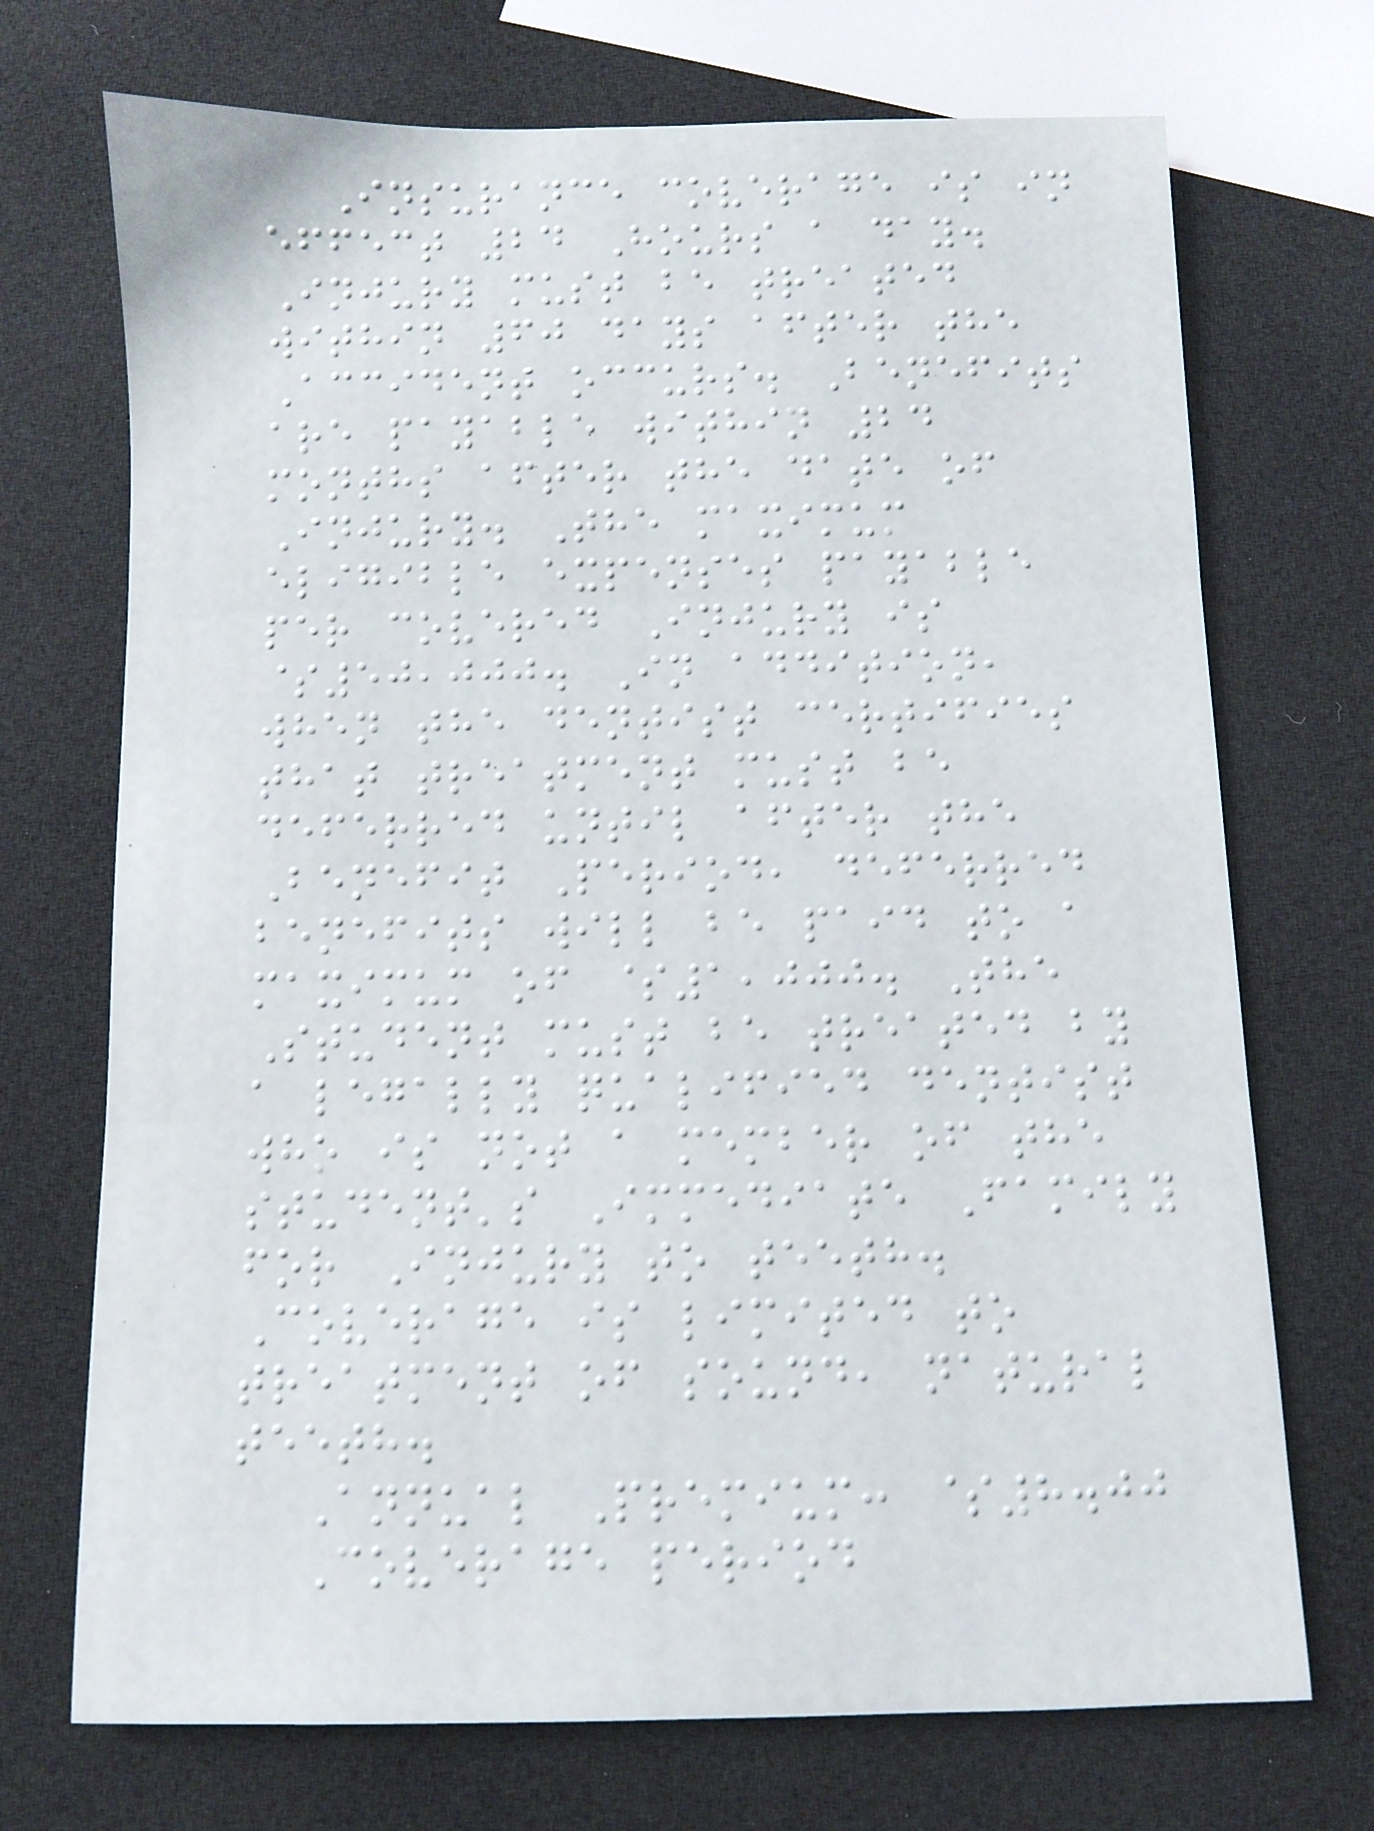Insurance coverage is in
effect 24 Hours a day.
Injury must be treated
within 60 days after the
Accident occurs. Benefits
are payable within 24
months after the date of
Injury. The maximum
eligible expenses payable
per covered Injury is
$50,000. In addition,
when the dentist certifies
that treatment must be
deferred until after the
Benefit Period, deferred
benefits will be paid to a
maximum of $1,000. The
Student must be treated by
a legally qualified dentist
who is not a member of the
student's Immediate Family
for Injury to teeth.
Coverage is limited to
treatment of sound, natural
teeth.
Annual Premium: $8.00
Coverage period
